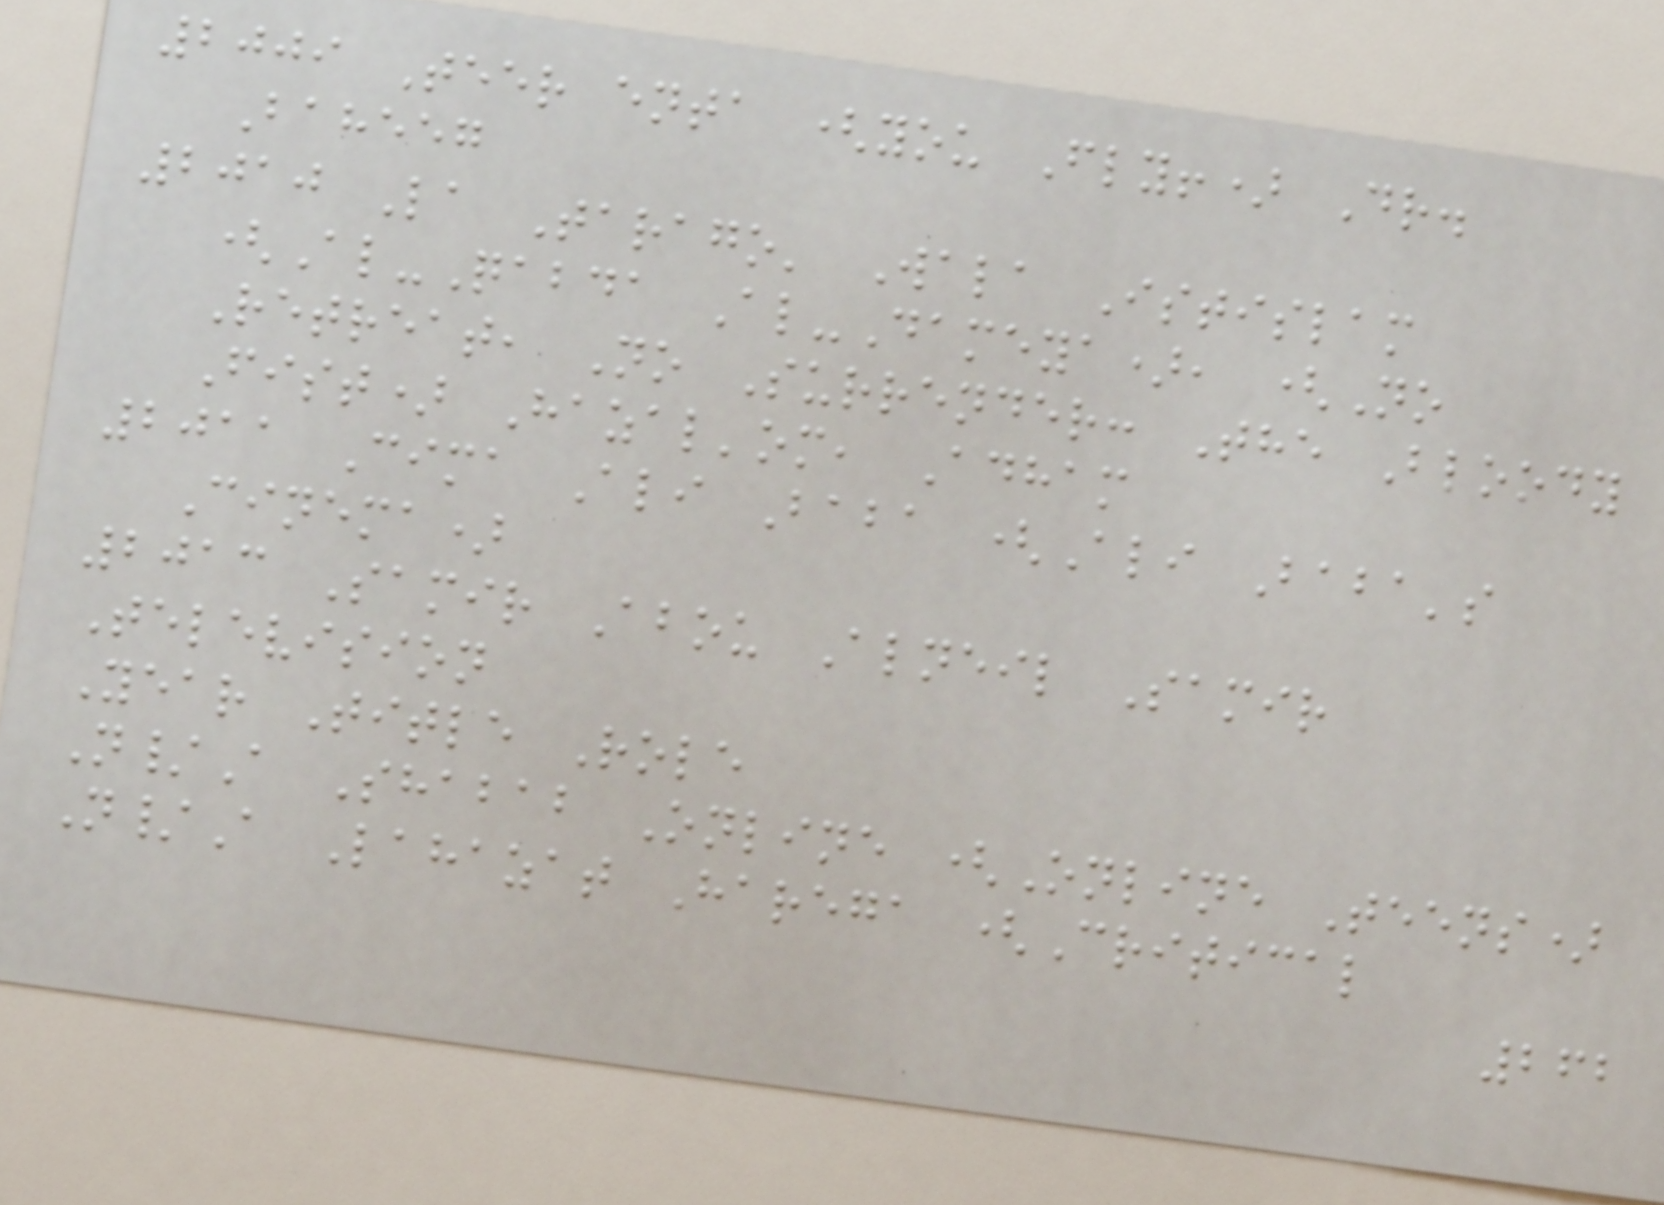2009 Teer enta (you Fly!) Dr.
Baheeg
2010 La Tarago' Wala Istislam
(Al-Qabda Al-Dameya), (No
Retreat, No Surrender: The Bloody
Fist) Hazal'om, Adham
2011 Cima Ali Baba (Ali Baba's
Cinema)
2013 Samir Abou Alneil Samir
Television
Year Title Role
N/A Shabab Online (Online Teens)
N/A Lahazat Harega (Critical
262
